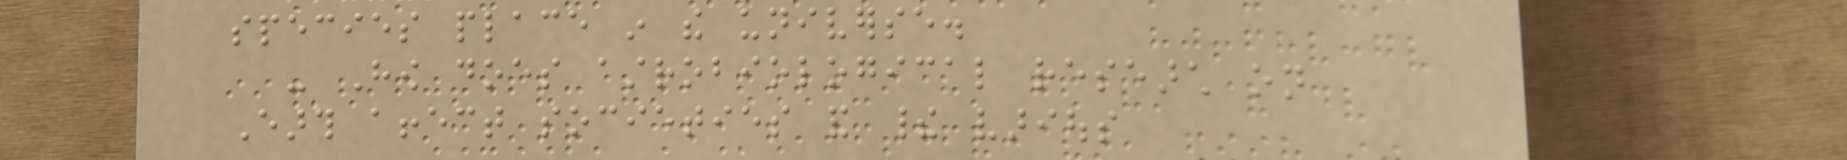species place in the universe.
- How does astrobiological research on
Earth affect societies and their various
